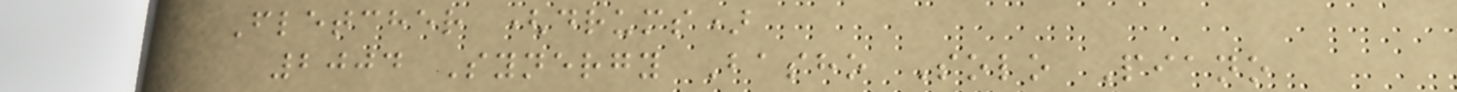Fletcher (drums)
2004 Synergy Basho Solo Piano
